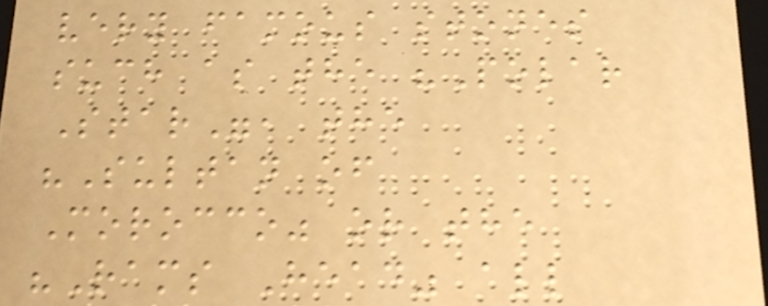very famous stones
such as the "Polar
Star", the
"Sultan of
Morocco" or the
"Rams Head" all
